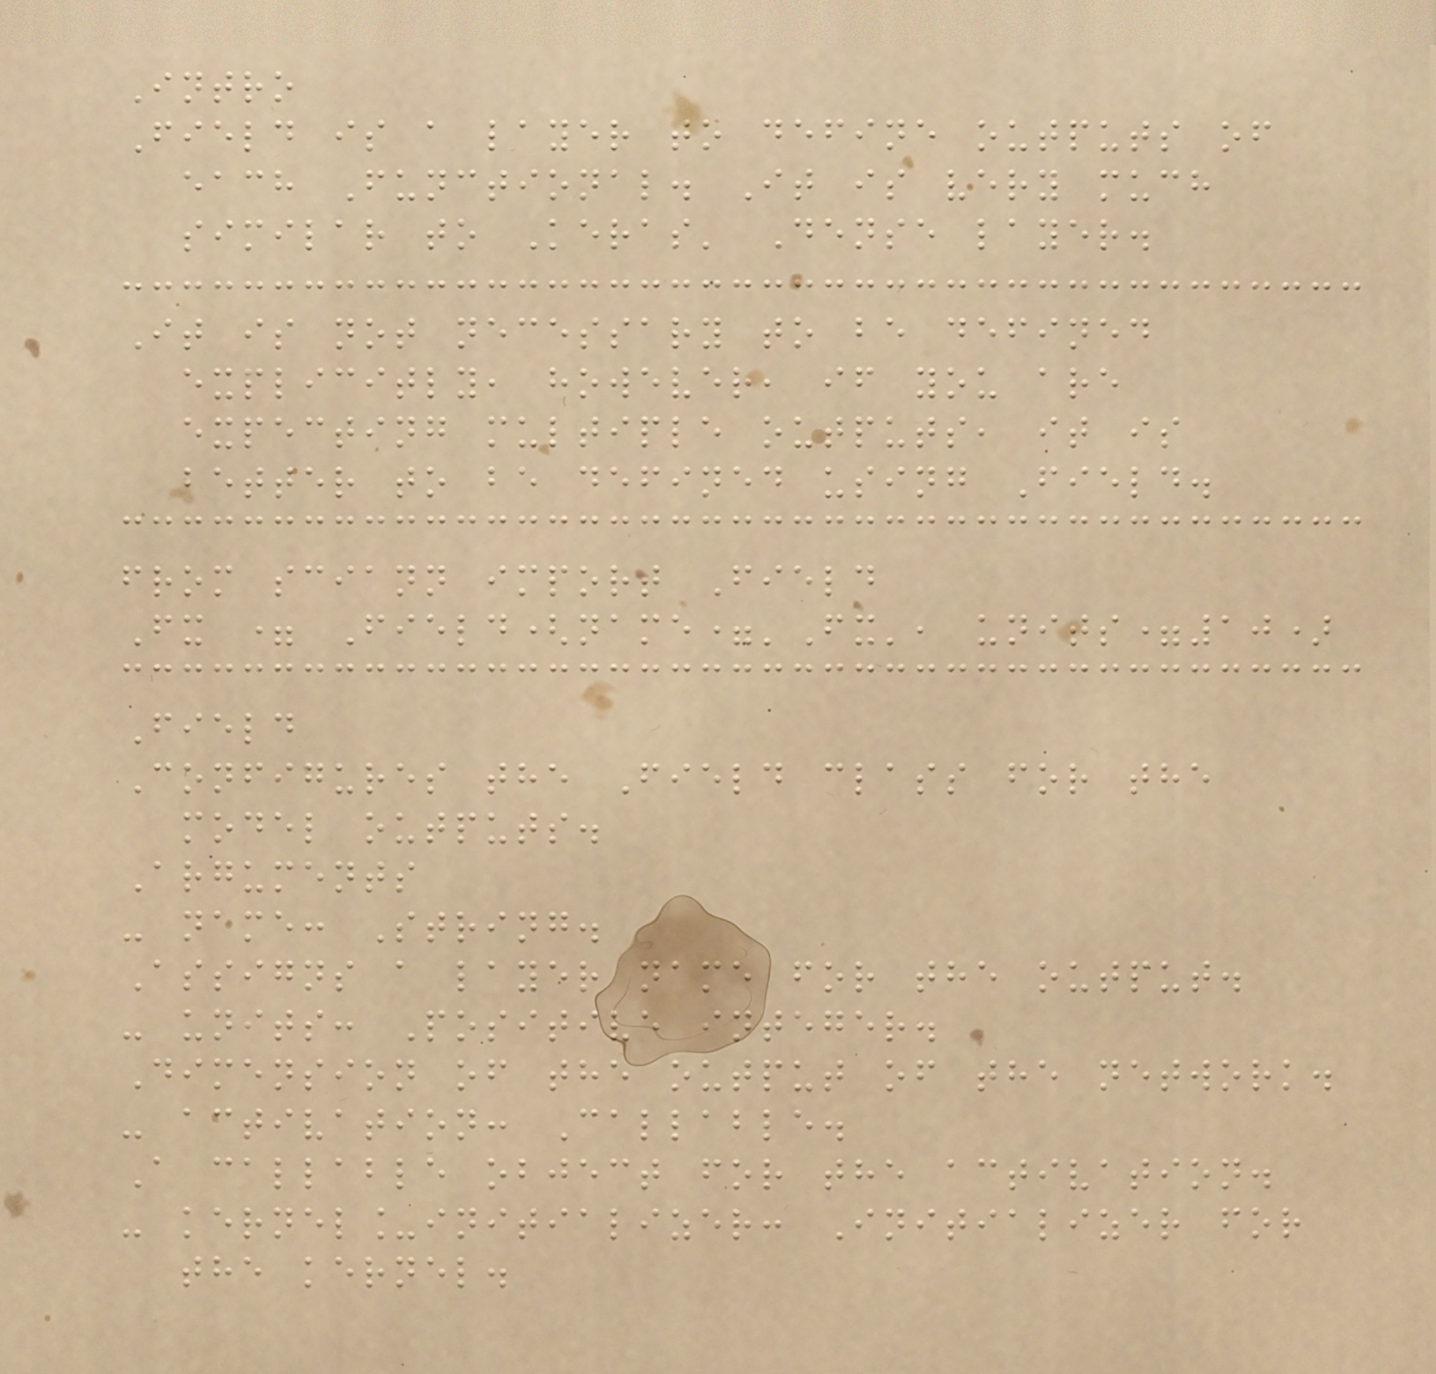Intro
Field is a layer to define outputs of
each Functional. It is very much
similar to Keras' Dense layer.
It is not necessary to be defined
explicitly, however, if you are
expecting multiple outputs, it is
better to be defined using Field.
from sciann import Field
Fx = Field(name='Fx', units=10)
Field
Configures the Field class for the
model outputs.
Arguments
- name: String.
Assigns a layer name for the output.
- units: Positive integer.
Dimension of the output of the network.
- activation: Callable.
A callable object for the activation.
- kernel_initializer: Initializer for
the kernel.
